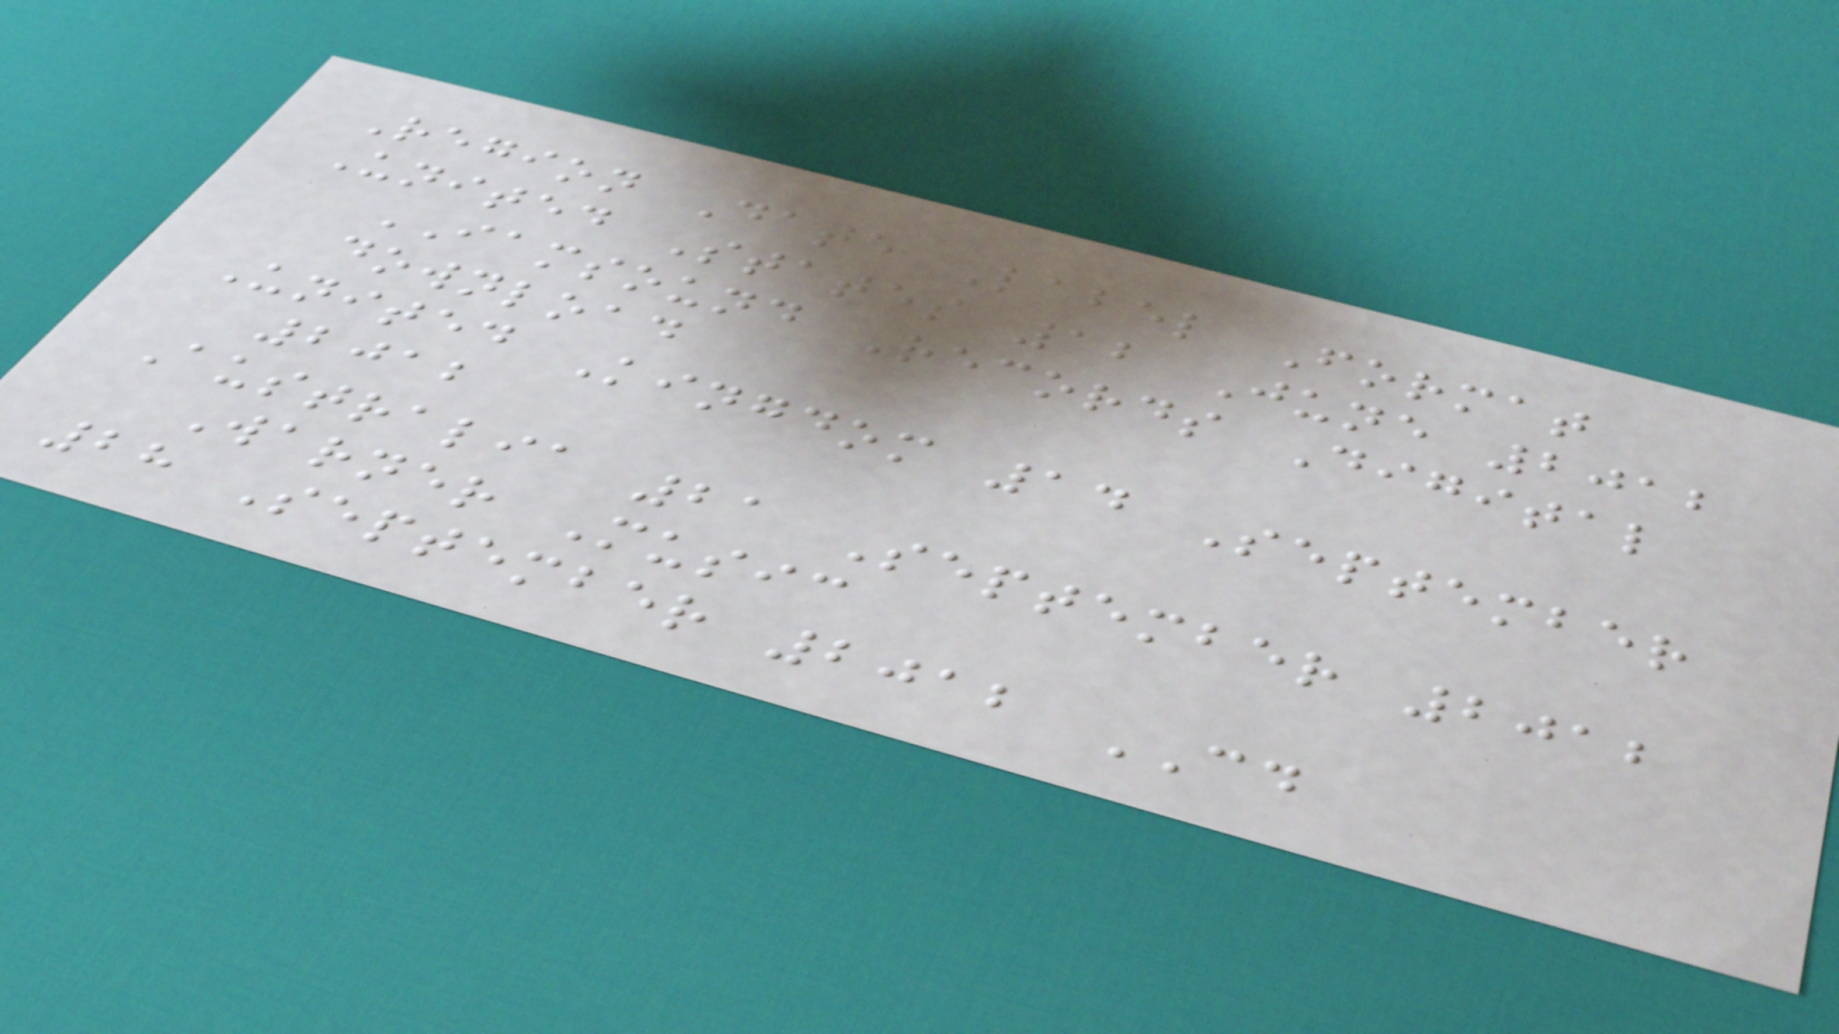Region Date Label Format
United States 12 June 2012
IAMSOUND Records Digital
download
United Kingdom 14 September
2012
Australia 21 September 2012
Warner Music
28 September 2012 CD
